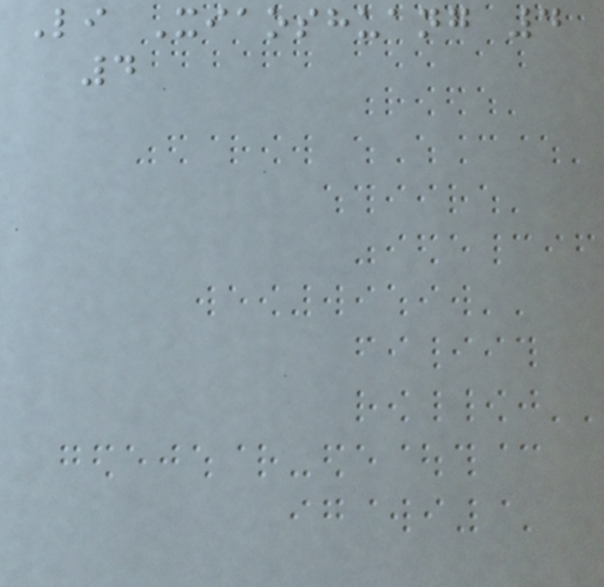Li Xiaoshuang 4
4
